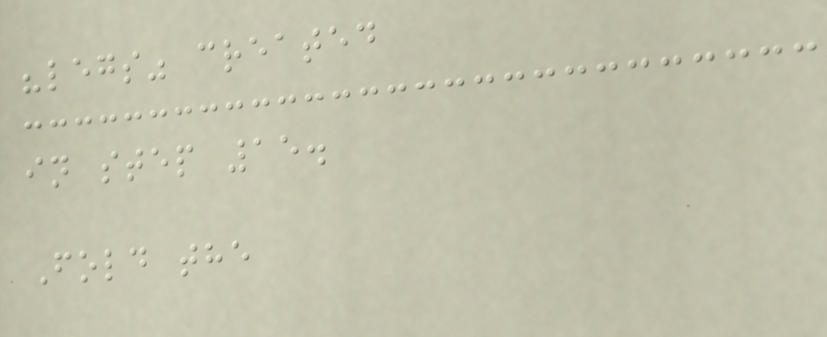"legs" created
in step 15.
Fold the
